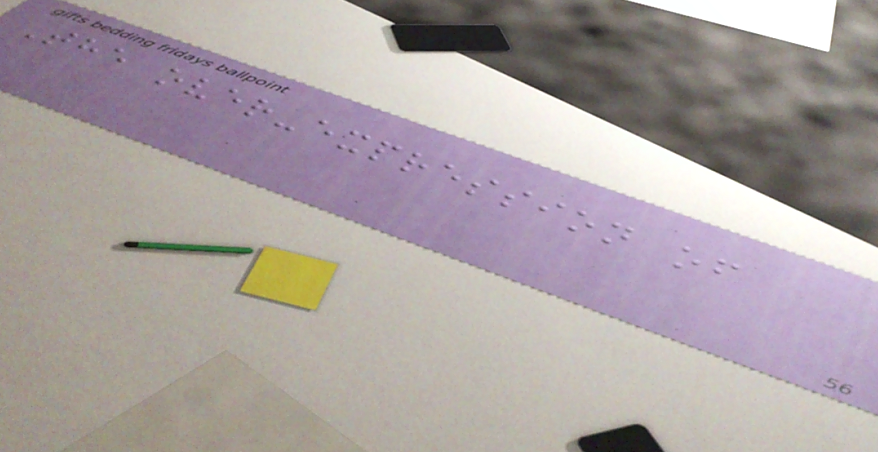The over-expression of
